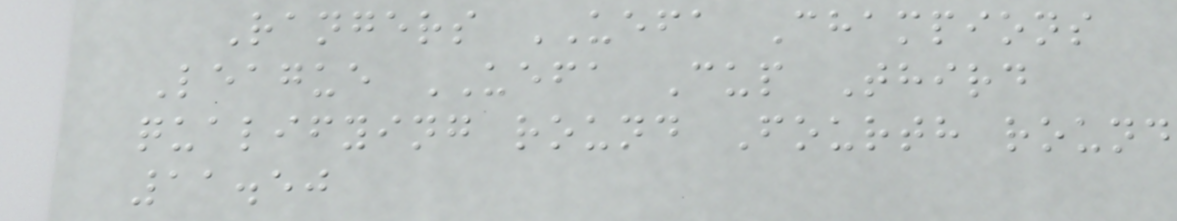Rangers UEFA Champions
League UEFA Cup Third
qualifying round Fourth round
11.50
